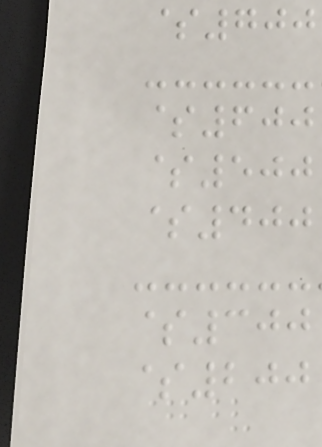$700
$600
$500
$400
$300
$200
